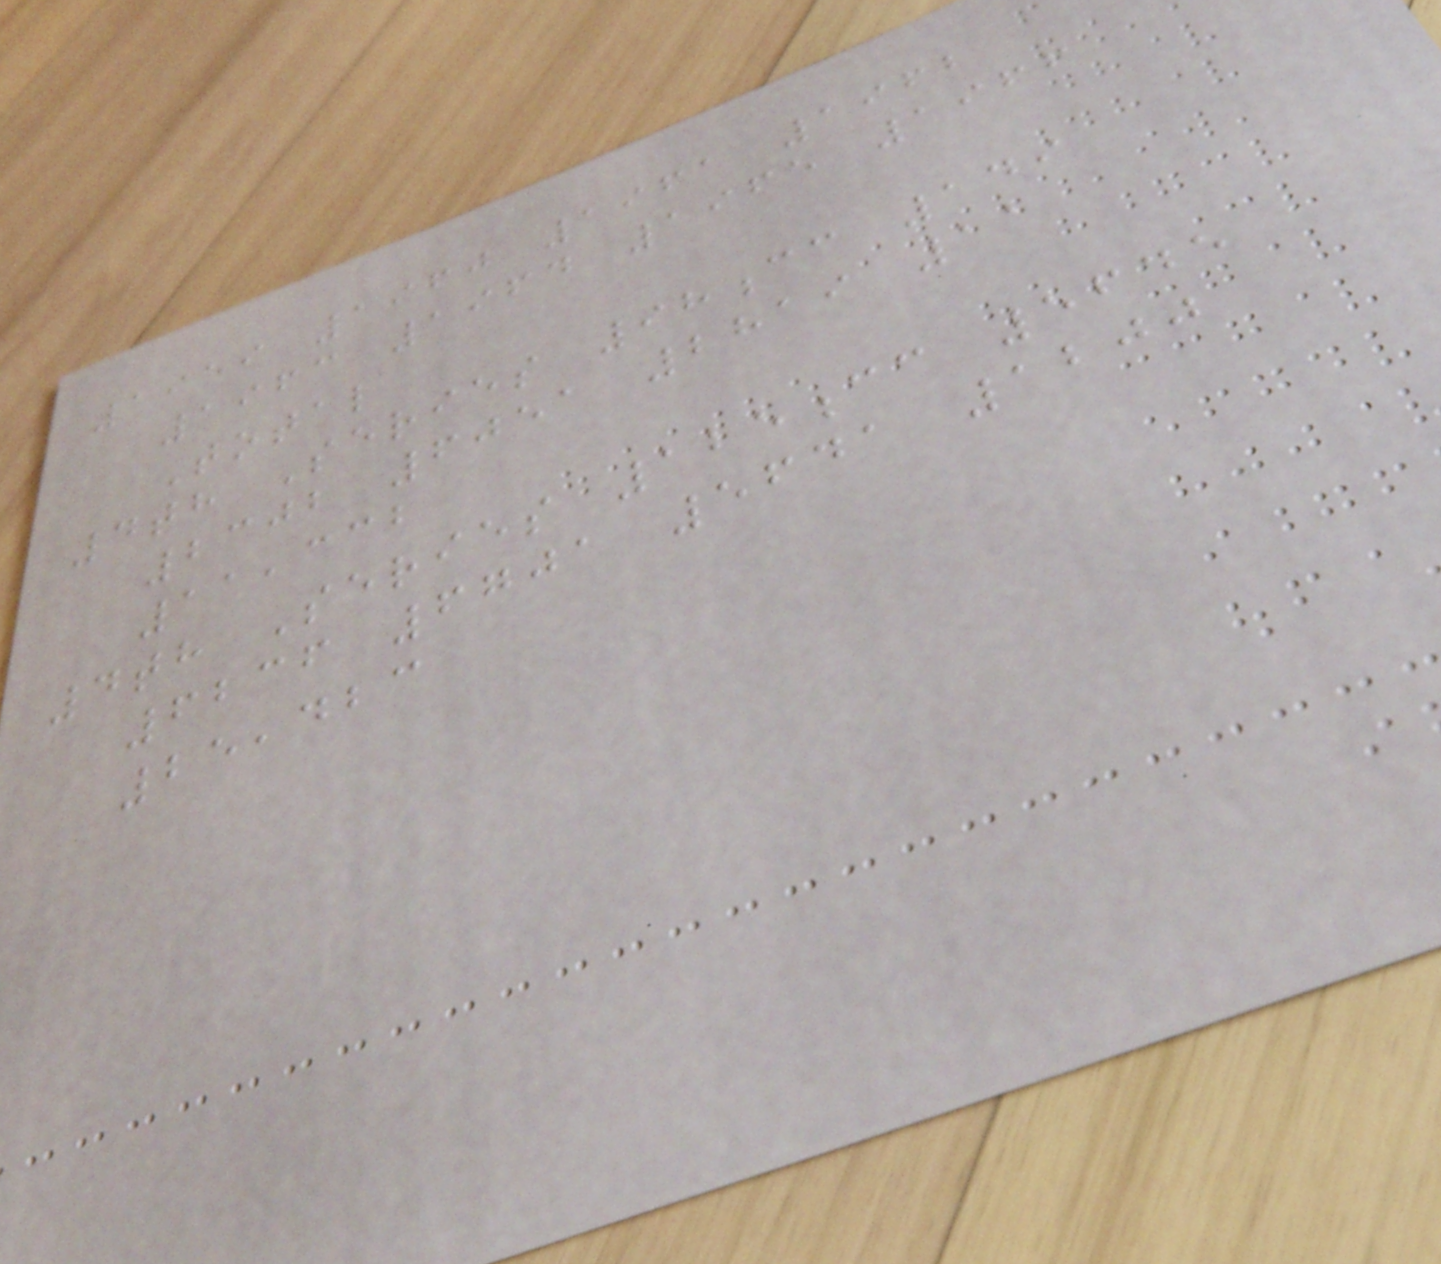1959 1960 1961 1962
1963 1964 1965 1966
Total
4th Series 98cc 149
2302 6051 2819 11
11,332
4th Series 125cc 5645
6236 6701 5641 1200
25,423
